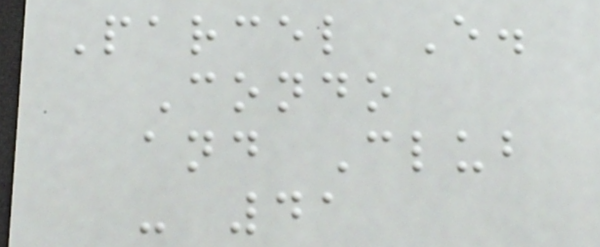Parcel E.
Condo
and Club
- 41
